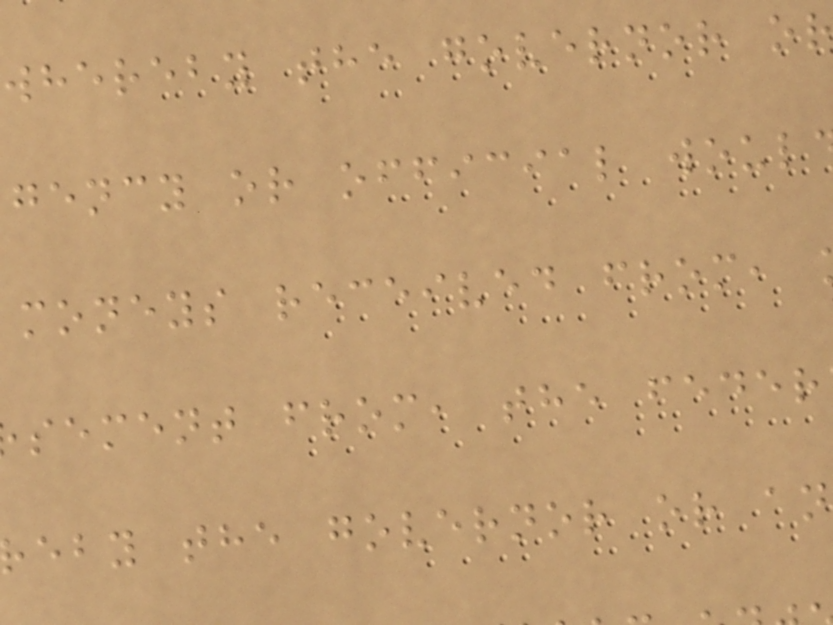whereby the governor or
gency or official woul
moneys received from,
sement from, the feder
eby the governor or an
